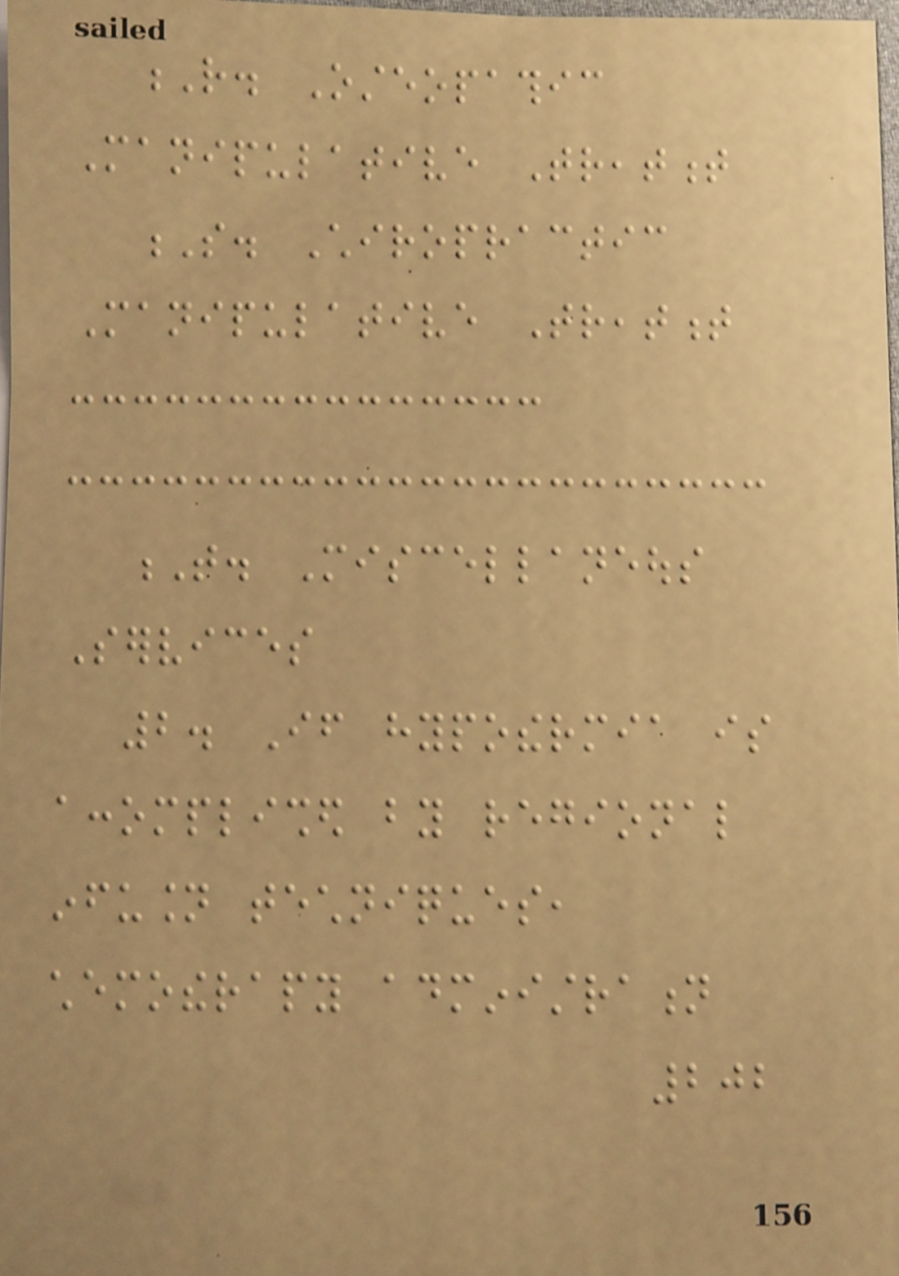R. Osteopathic
Manipulative Treatment
S. Chiropractic
Manipulative Treatment
T. Miscellaneous
Services
2. If hypothermia is
accomplished by regional
infusion techniques,
chemotherapy administration
202
